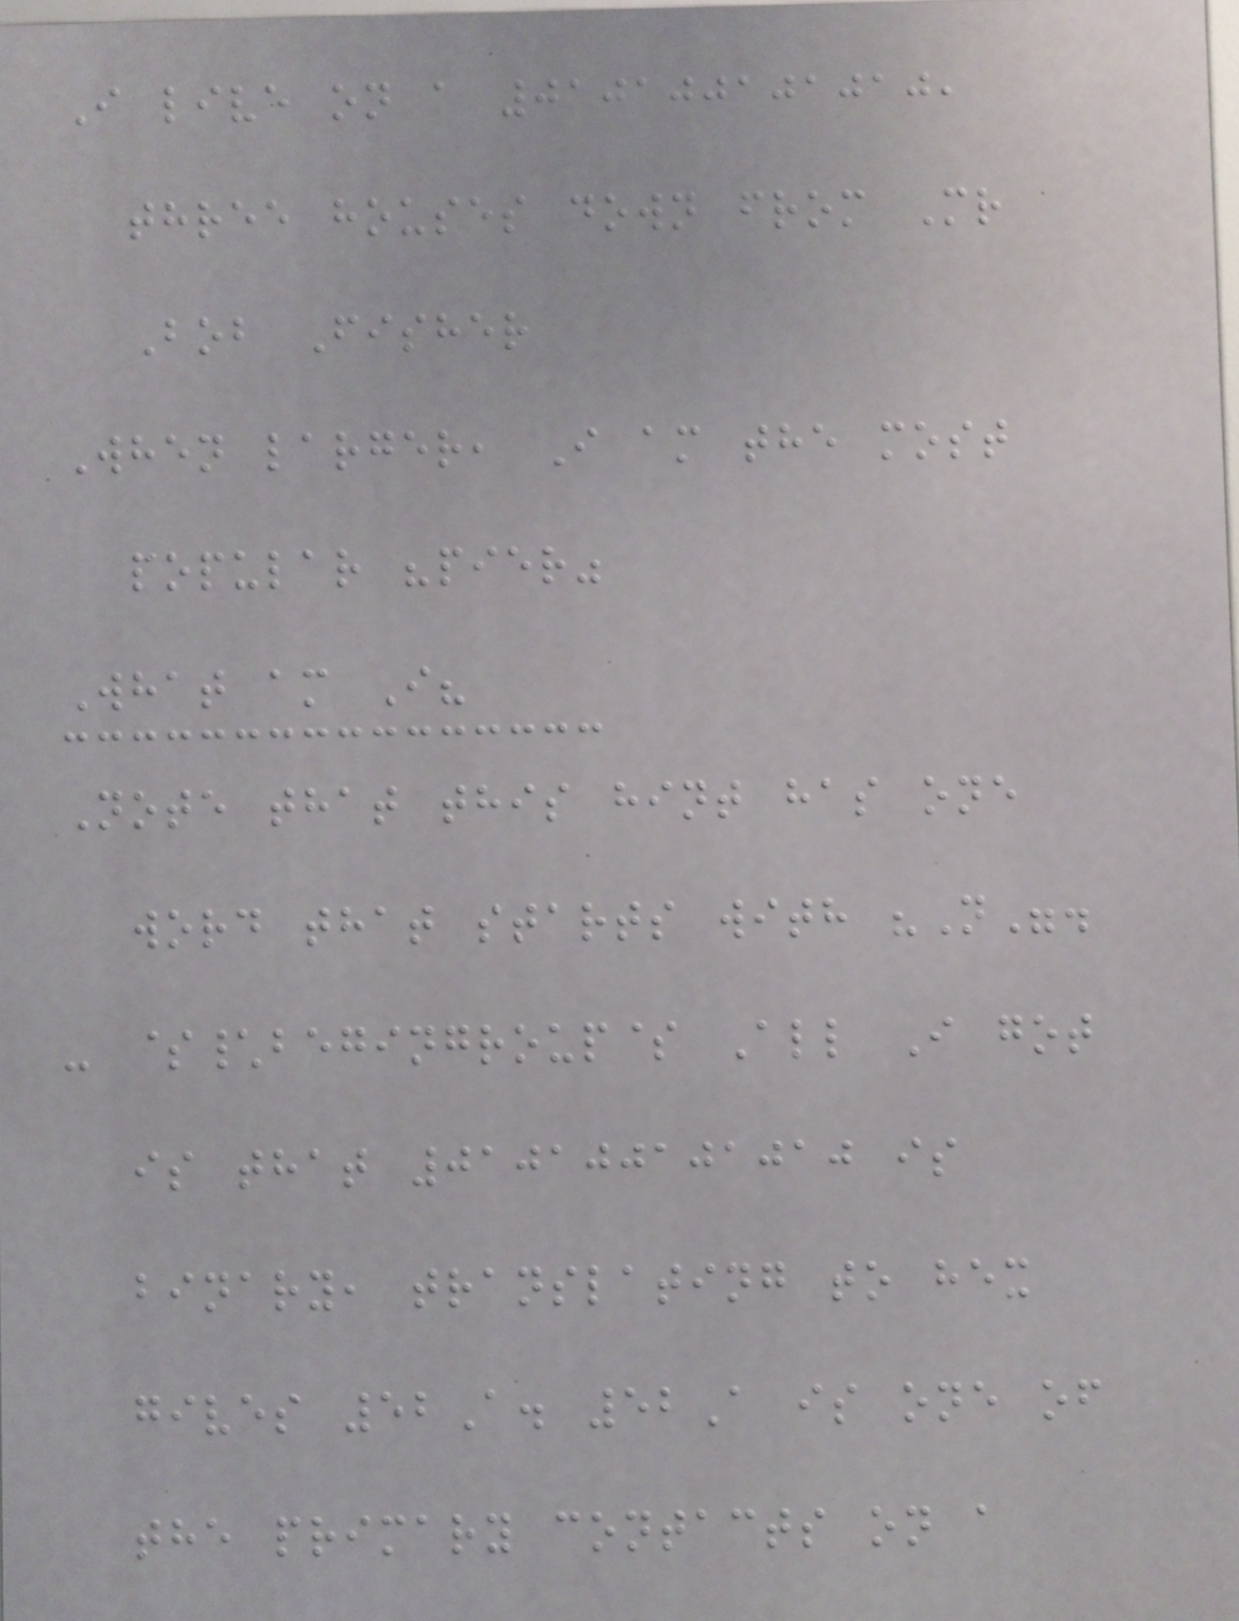I live on a 010100101010,
three houses down from Mr
Bob Fisher
When larger, I am the most
popular "pier"
What am I?
Note that this hint has one
word that starts with "N".
- $\begingroup$ All I got
is that 010100101010 is
binary, translating to hex
gives 52A. 52A is one of
the primary contacts on a
